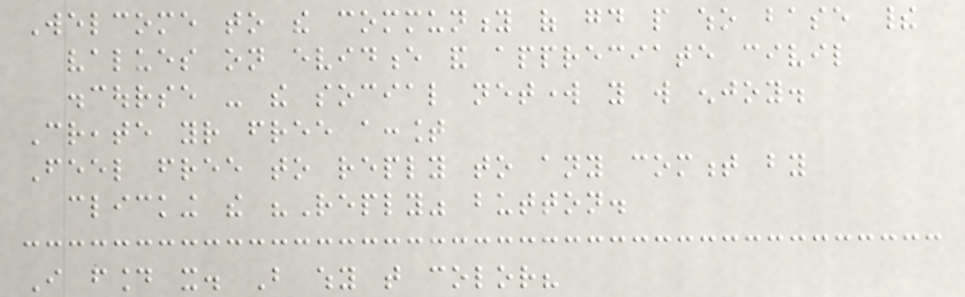Welcome to the community of good people who base their
values on evidence and appreciate civil
discourse - the social network you will enjoy.
Create your free account
Feel free to reply to any comment by
clicking the "Reply" button.
I found it. But why that color?
